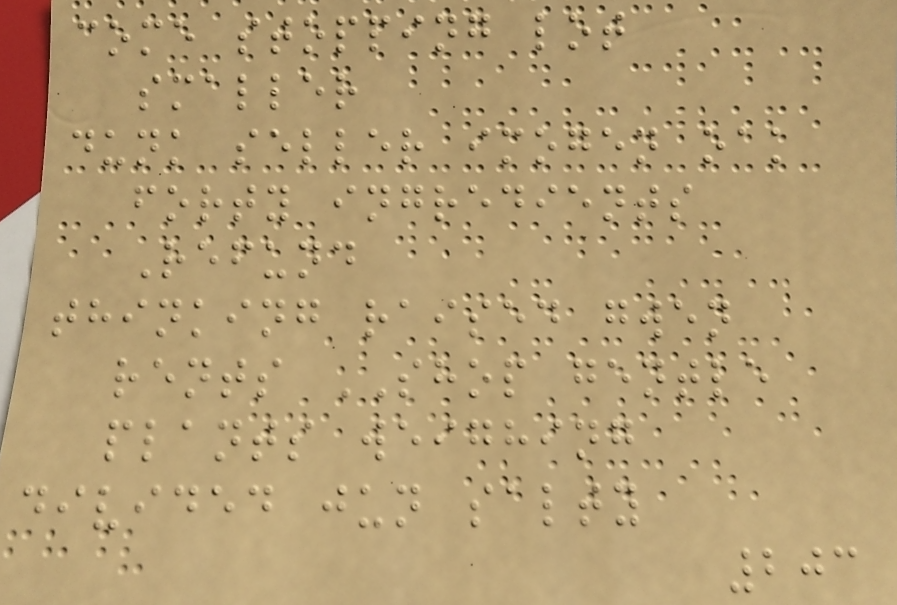come stopping lot
smaller
dunk seller imogen oak
forty ingredients
Refund
thinking raised gwen
rents SHOP gentle
plants weighing
divided jun salty
203
